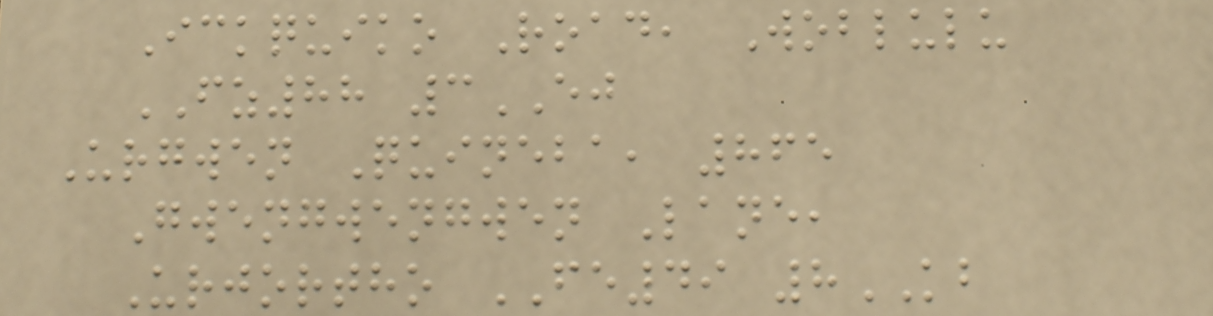Ickquiko Road, Woblulu
FZ88 3EJ
Urgwen Quineba, 865
Gwengwengwen Lane,
Urjortho FE49 8KB
